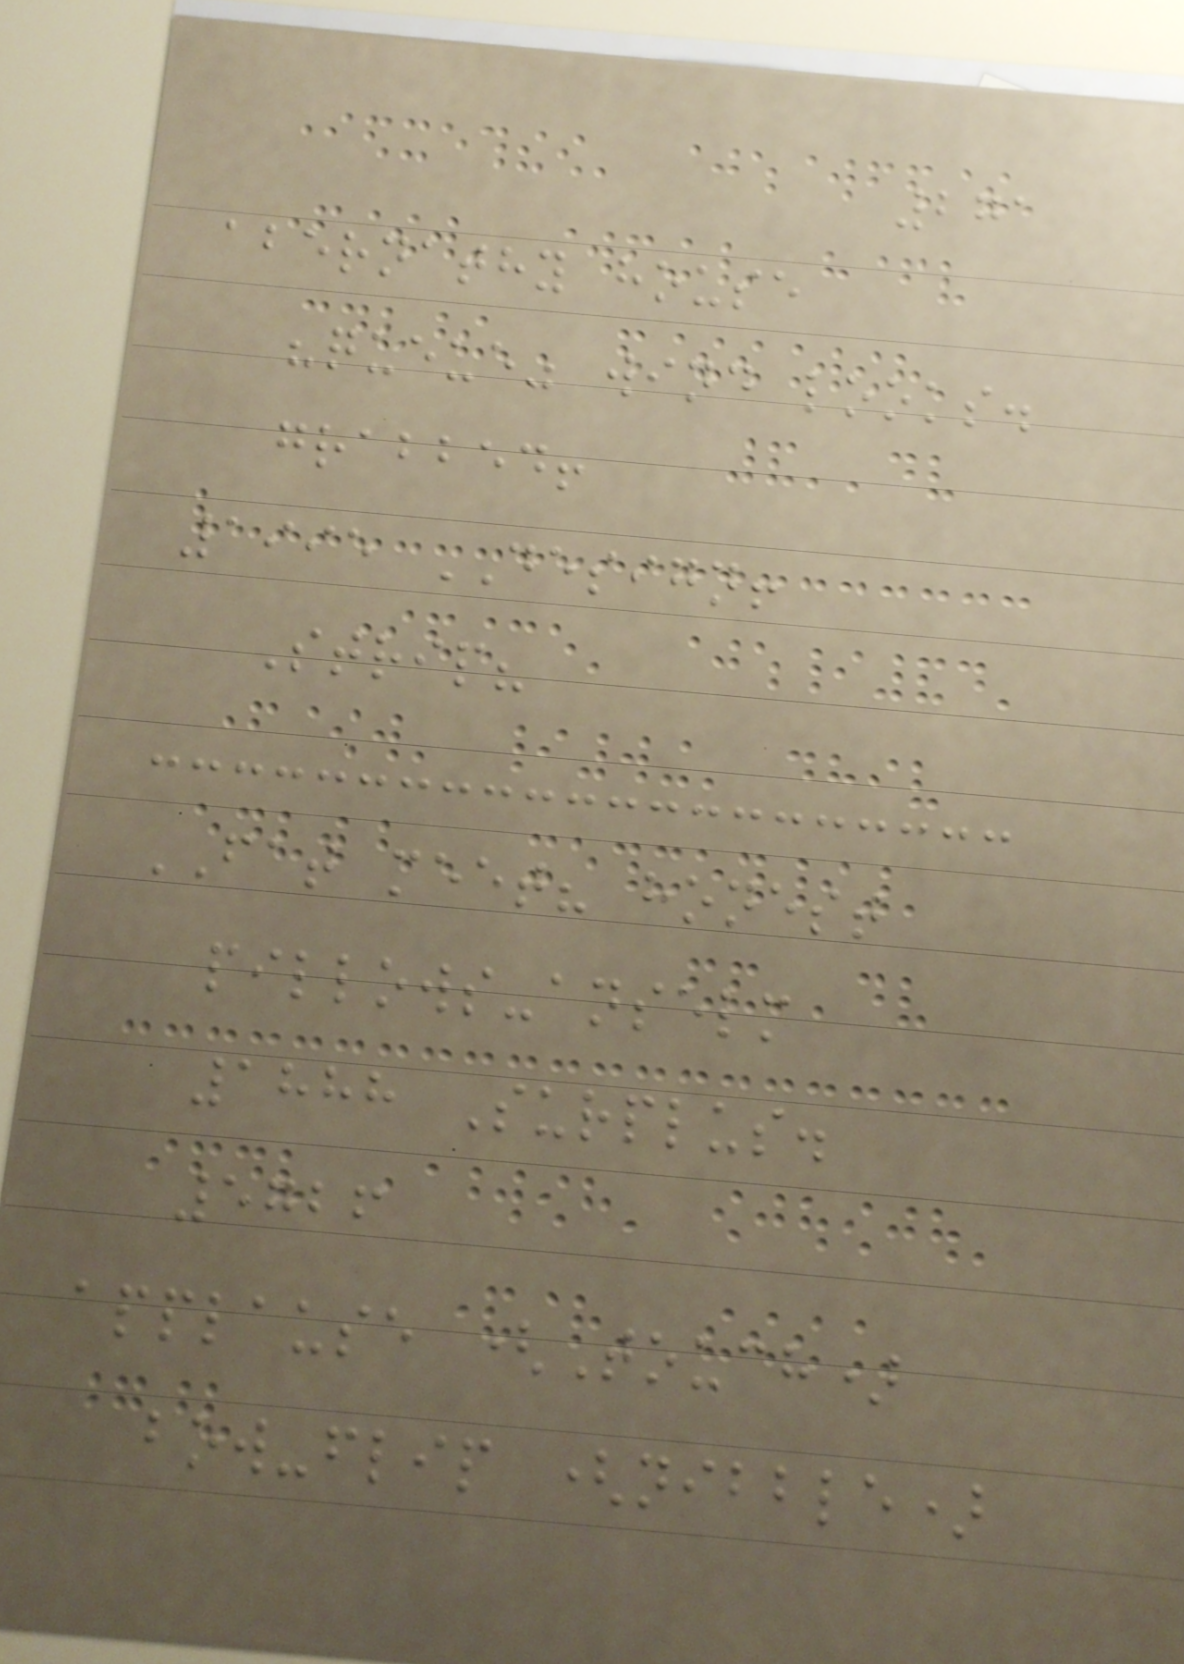271
abernathy house
"queue" wind looks.
grabbed!
1995 DESIGN!
Strip?
FAT meet? honest
pillows-anselm
1888 Surplus.
5726
applause (Touch)
bow-flip (nibble)
